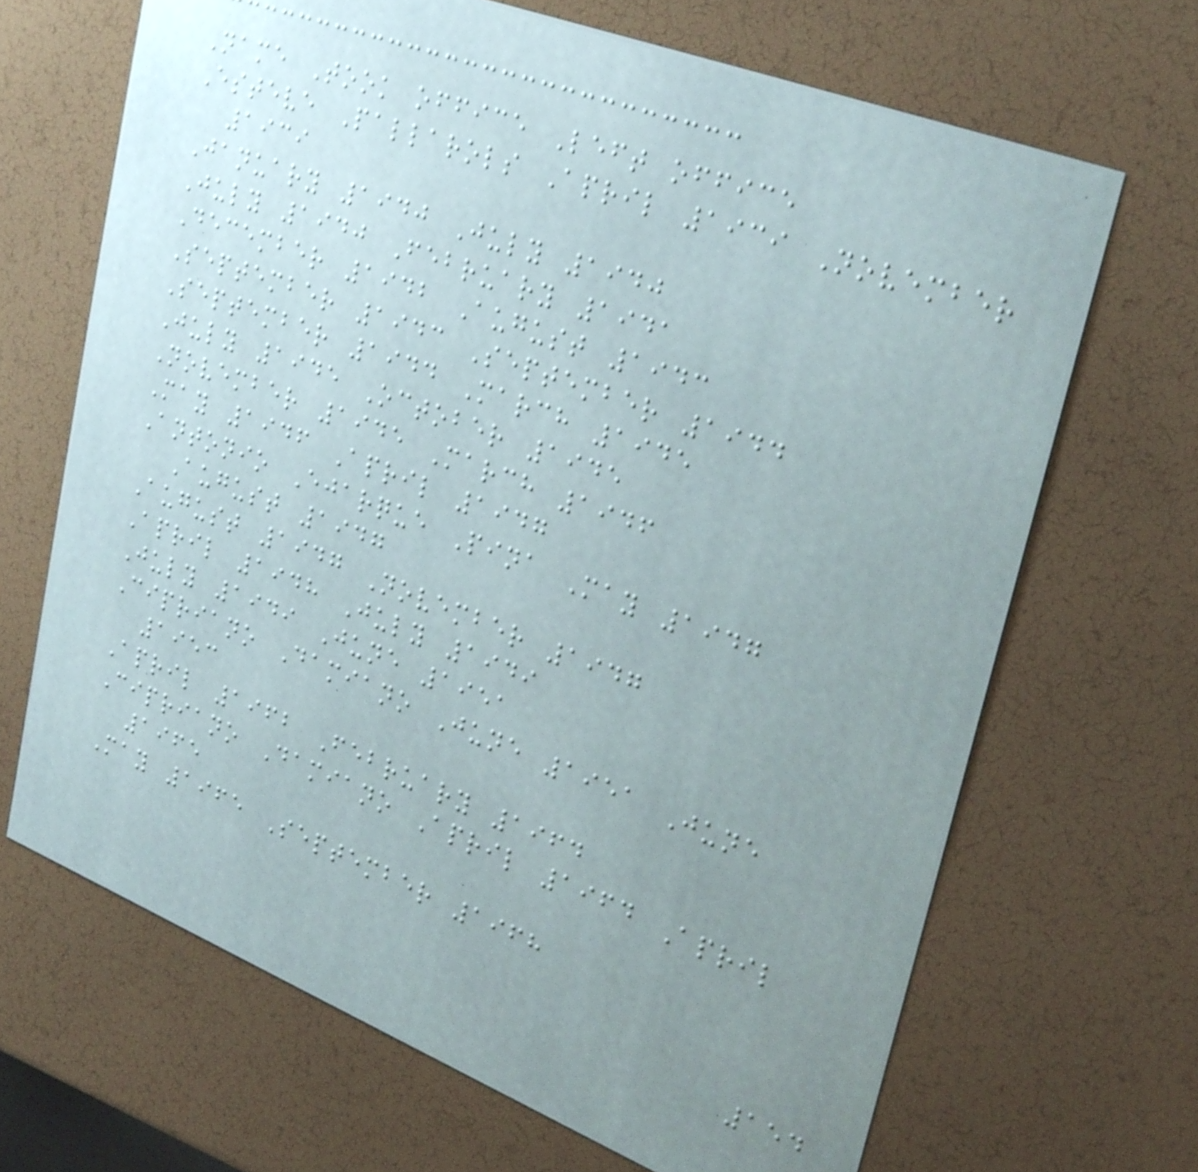Name Took office Left office
Esteve Pallarols April 1939 November
1939
January 1940 July 1940
July 1940 February 1941
December 1942 August 1943
September 1943 September 1944
September 1944 March 1945
July 1945 October 1945
November 1945 March 1946
May 1946 April 1947
Antonio Ejarque Pina May 1947
August 1947
August 1947 November 1947
April 1948 July 1949
July 1949 June 1951
Cipriano Damiano June 1951 June
1953
April 1962 February 1964
Cipriano Damiano April 1964 April
1965
May 1965 September 1968
154
